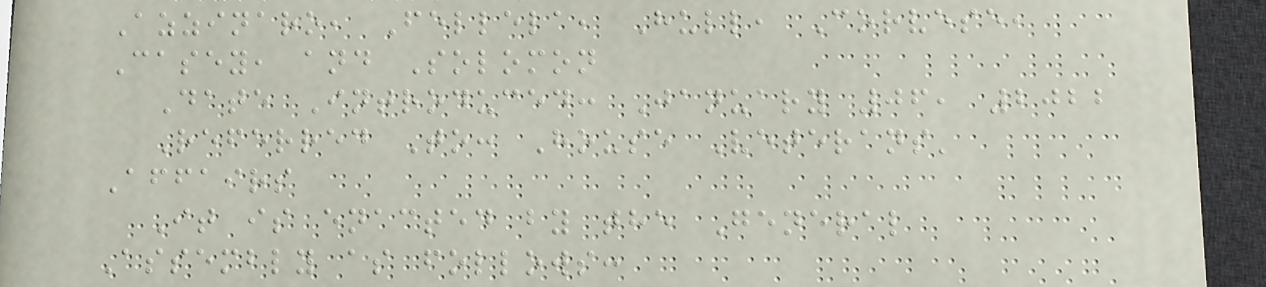Azzinaro, Fellela, Hull, Corvese,
Casey, and Solomon
Date Introduced: January 06, 2022
Referred To: House Veterans'
Affairs
It is enacted by the General
Assembly as follows:
